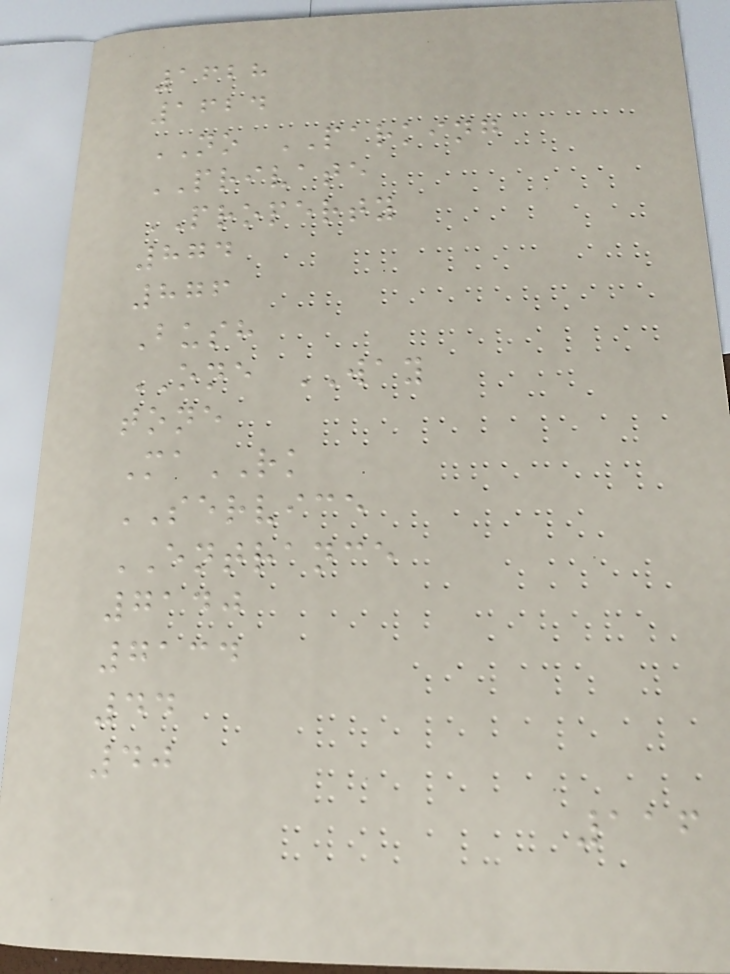1628
1624
NO PARKING
PRIVATE
PROPERTY
874
876
Bush
ONE WAY
tone
MaRK
SERVICE
ENTRANCE
7140
7134
44
40
116
